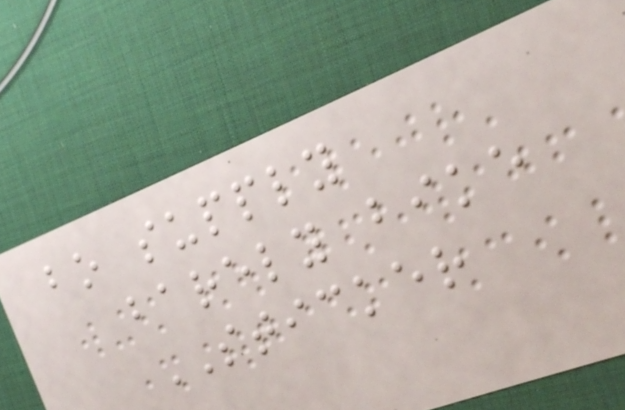bo supply
barely bike
STICKER
